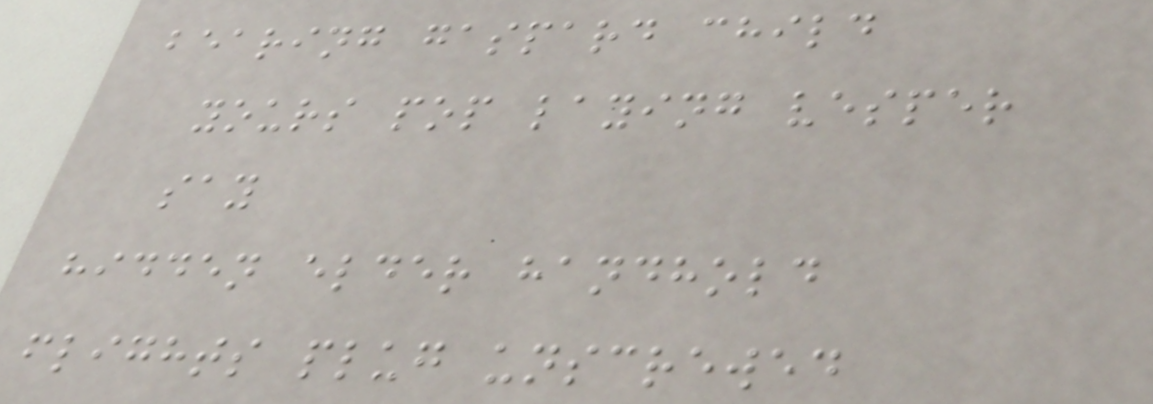bearing gaspard child
yours pop laying vesper
say
hidden elder handhold
flights plug unscrewed
